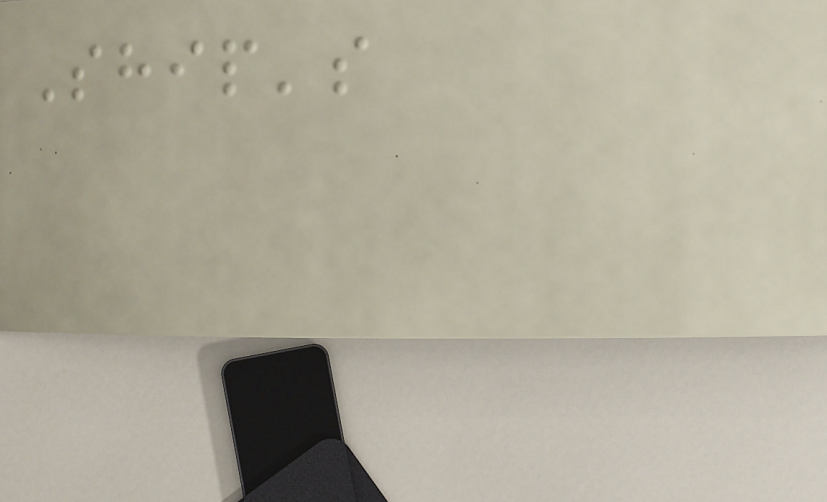Ship's
